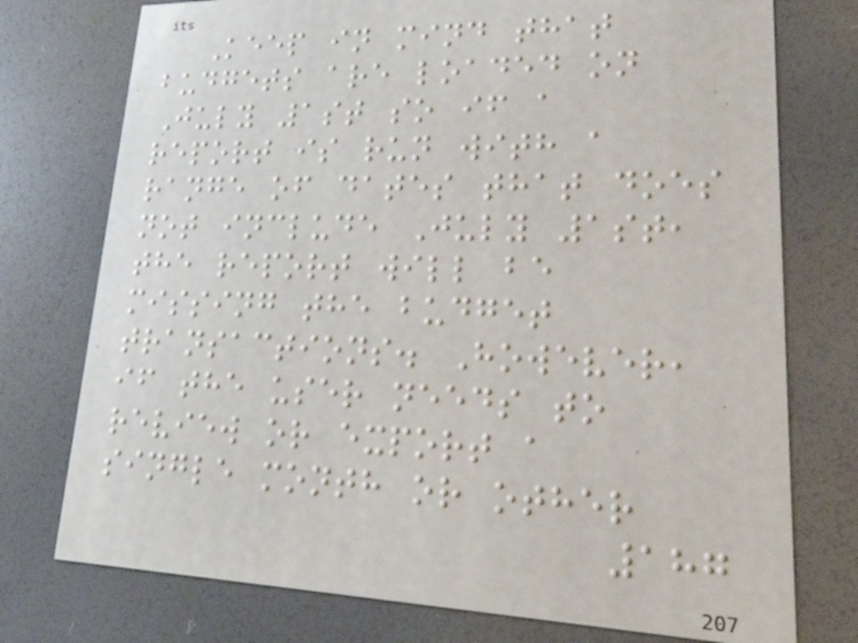Keep in mind that
budgets are loaded on
July 1st so if a
report is run with a
range of dates that does
not include July 1st,
the report will be
missing the budget
transactions. However,
if the user needs to
review or export a
single month or other
187
